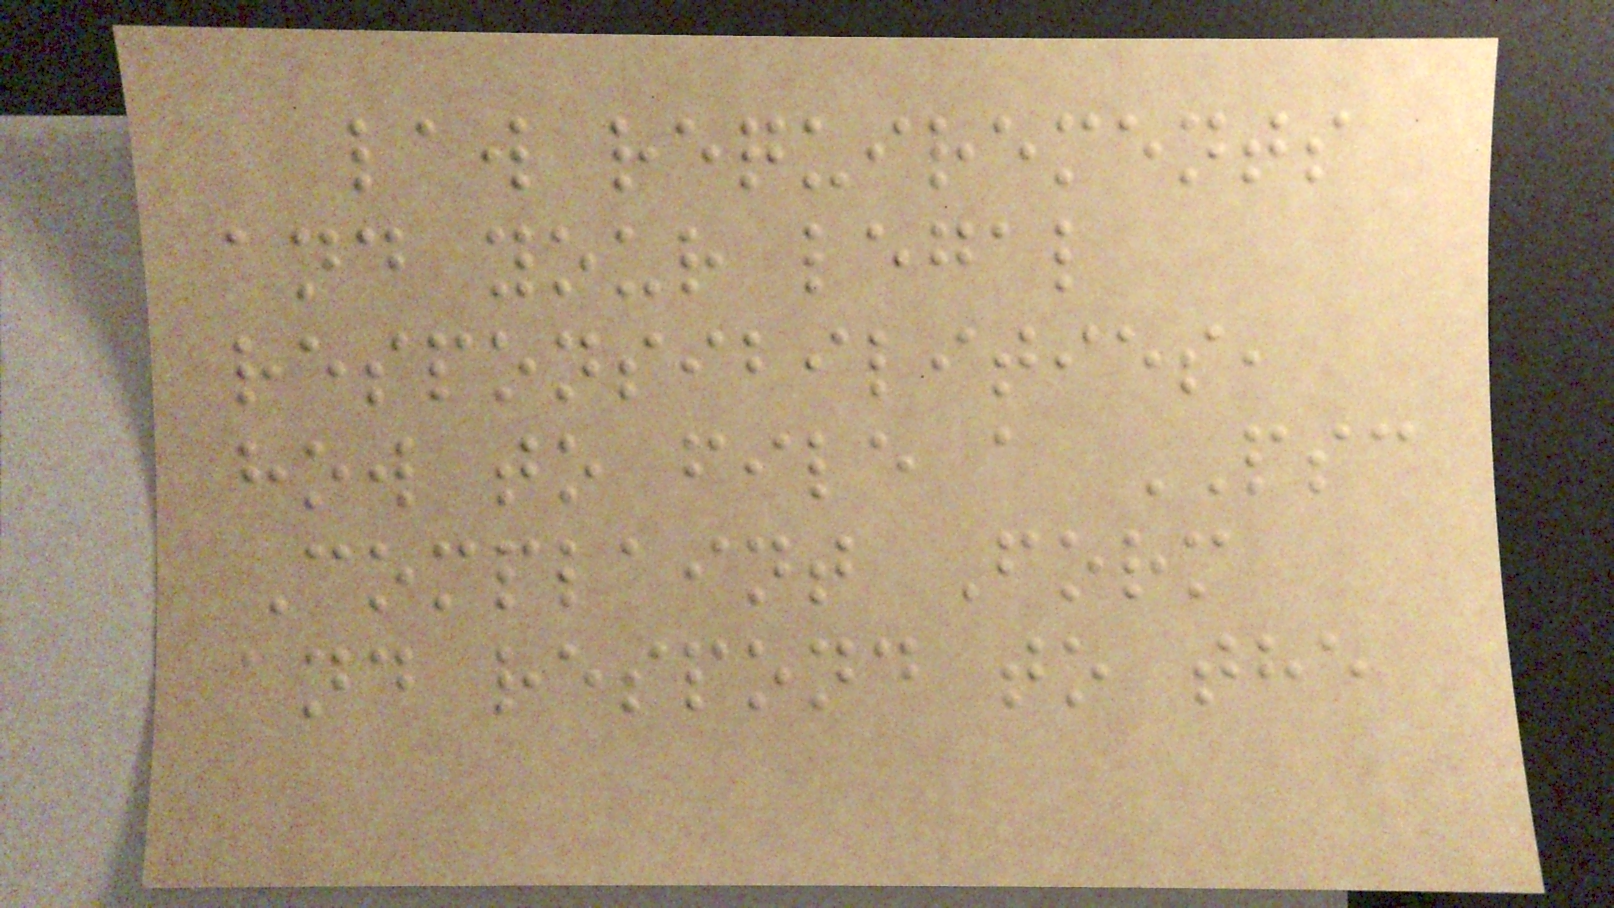law requirements
and your legal
responsibilities,
how to file a PSC
Complaint Form
and respond to the
